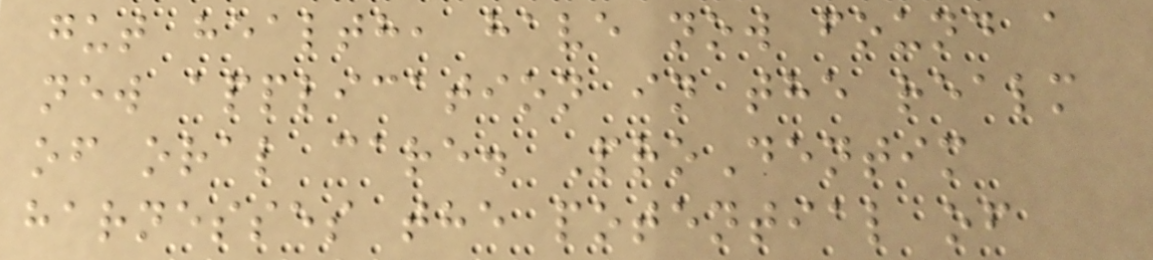gut health, have now found a
new application in the realm
of oral care. ProDentim
harnesses the potential of
